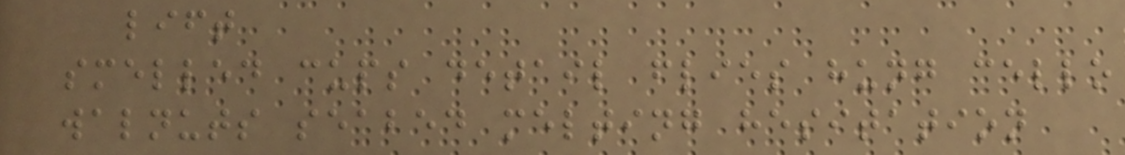lift
smelled cups detail flies hung cello
walnuts seabed melting hesitation
